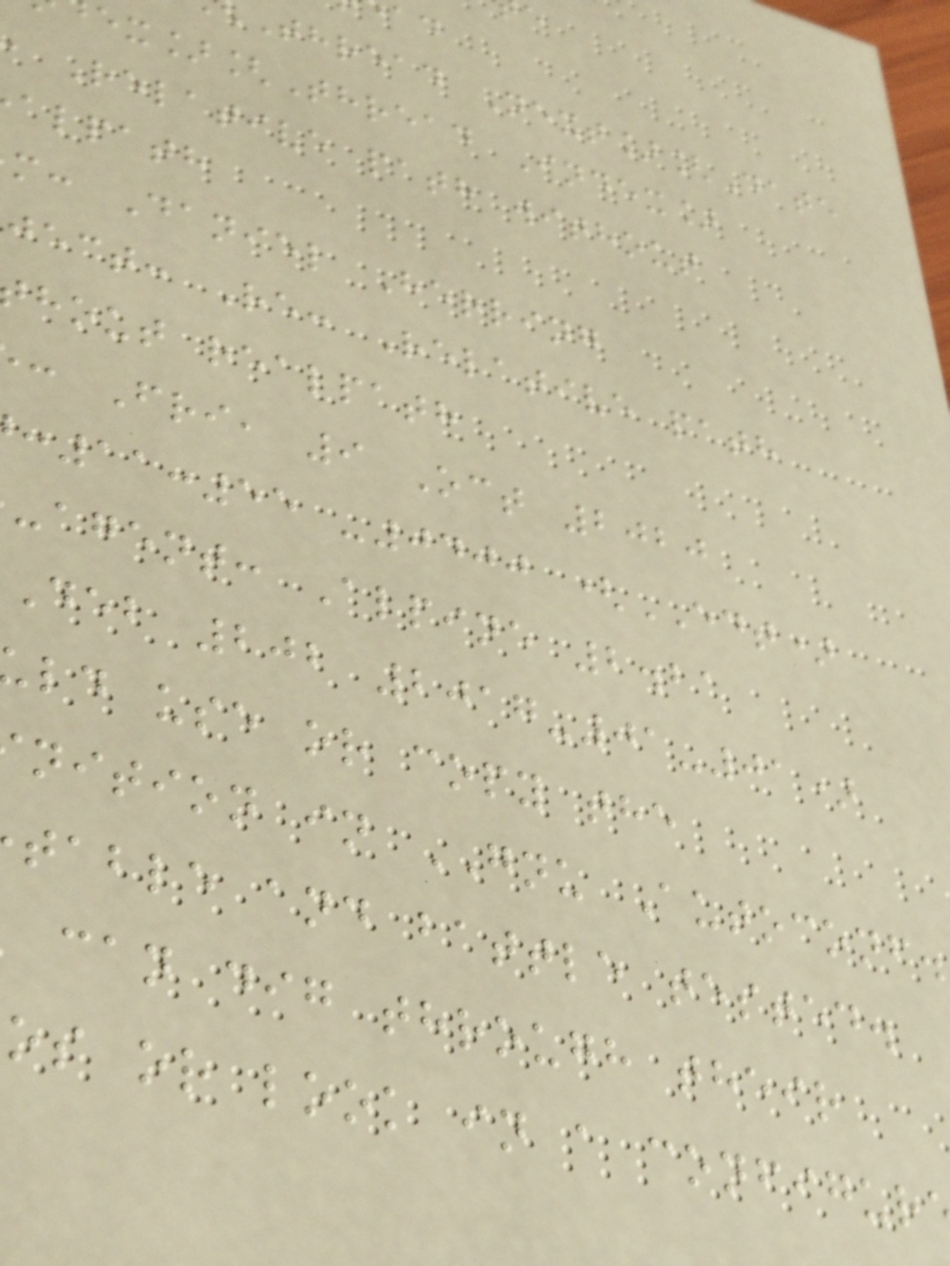Thread Next][Date
ex][Thread Index]
Relative path without
alpath
m: Daniel Herring
ject: Re: Relative path
hout realpath
: Fri, 9 Oct 2020
:11:55 -0400 (EDT)
-agent: Alpine 2.21
deb 202 2017-01-01)
ld use or copy the
nition in GNU Autoconf.
table and battle tested.
can dig through their
os or look in a configur
